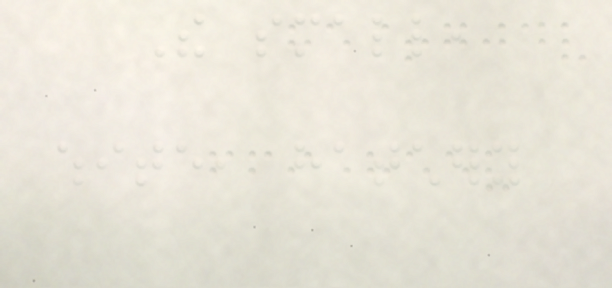The small,
white, hatchery
